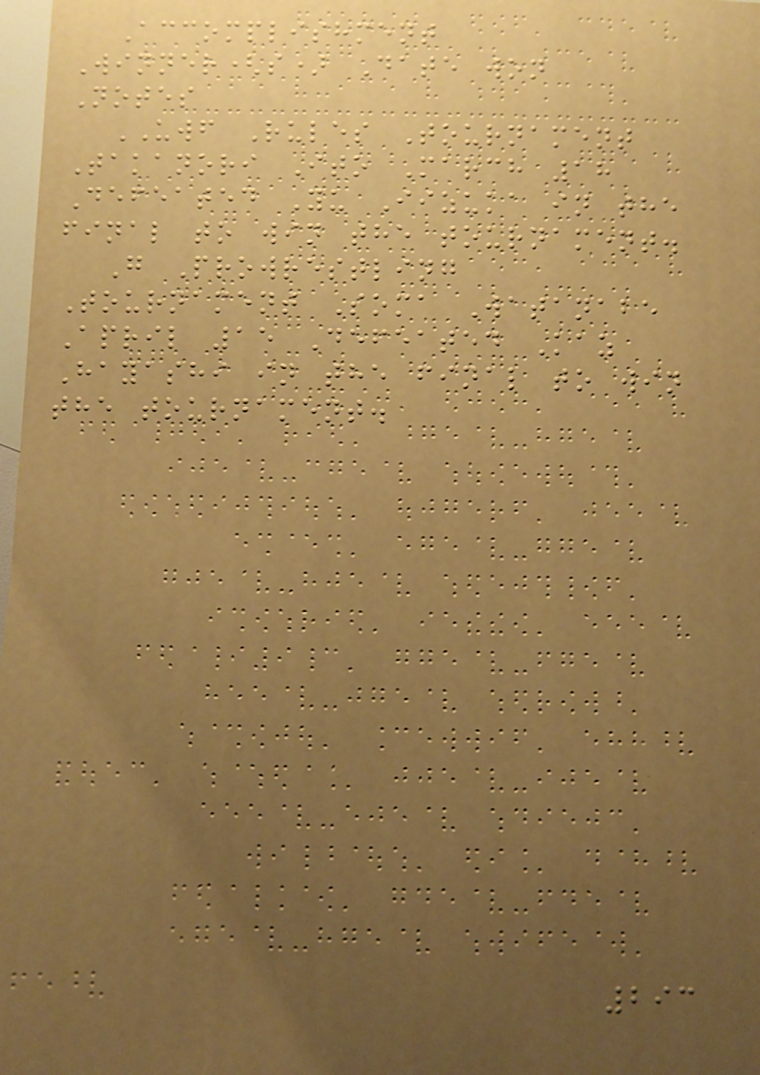Accomplishment
Winner(s) Date won
Notes
UWF Rules Tournament
Takanori Ito March 18
Defeated Yu Iizuka in the
final to win the tournament.
G Prowrestling
Tournament Soma Watanabe
April 15 Defeated Kaz
Hayashi in the final to win
the tournament.
293
